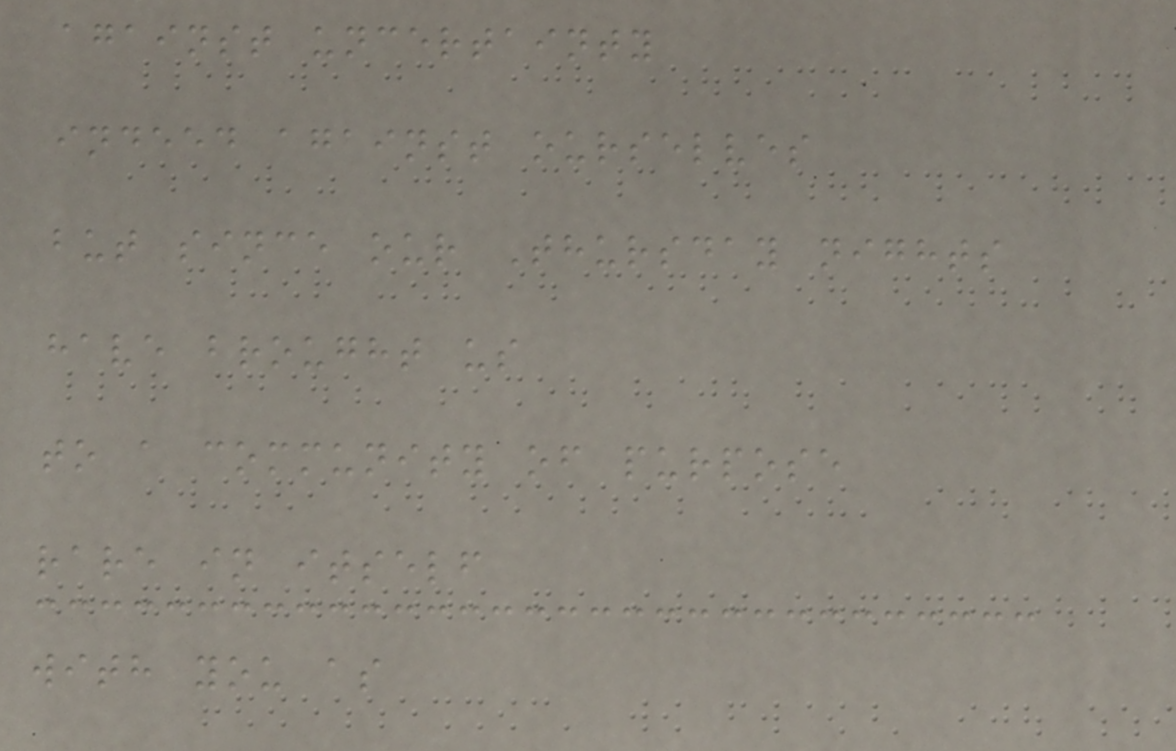against uncertainty
indeed against ourselves
but since our Thursday nights
have brought us
to a community of purpose
rare in itself
with you as
